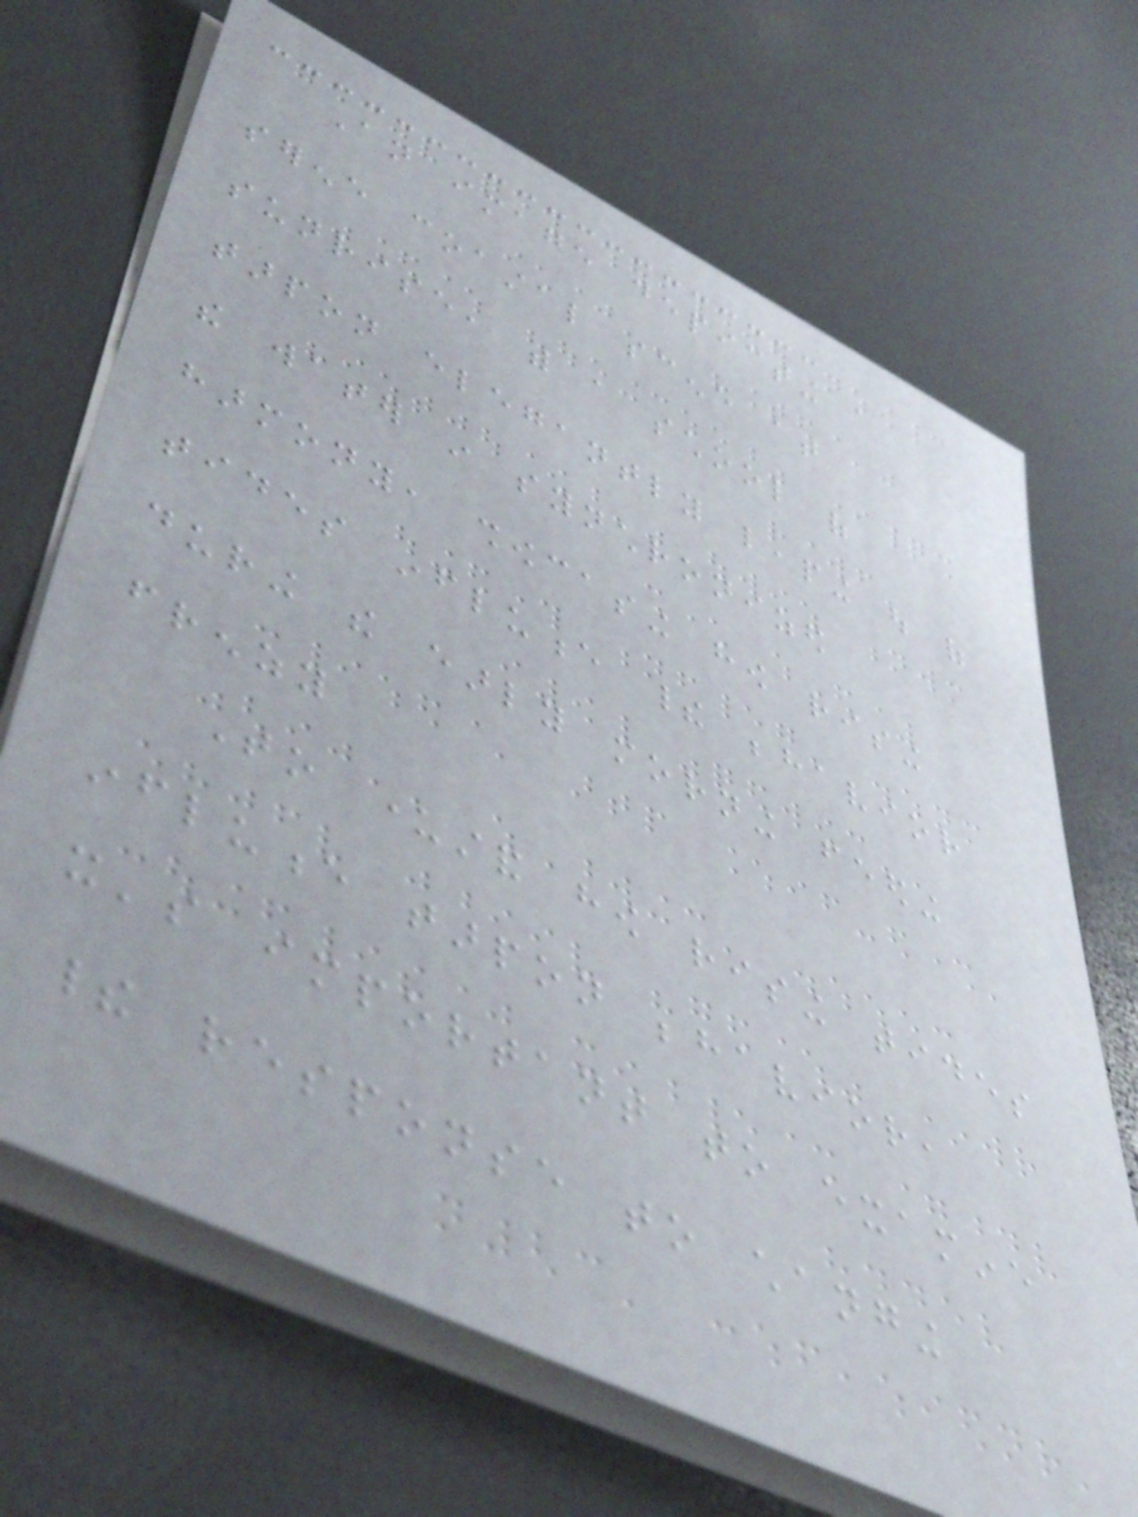An image depicting a
serene coastal scene at
sunrise, with a school of
tarpon elegantly leaping out of
the water in synchronized
harmony, showcasing how rising
tides influence their behavior
during the early morning feeding
frenzy
To understand how rising tides
influence tarpon behavior,
it's important to examine
their response to changing
